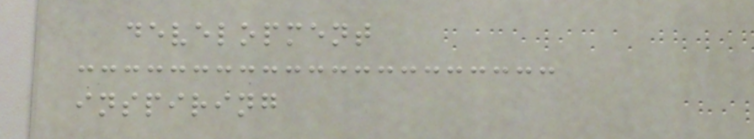development
inspiring
